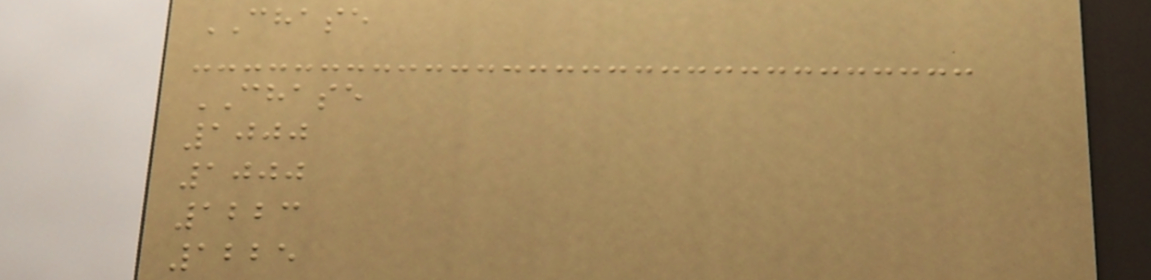CHASE
CHASE
1000
1000
1223
1225
